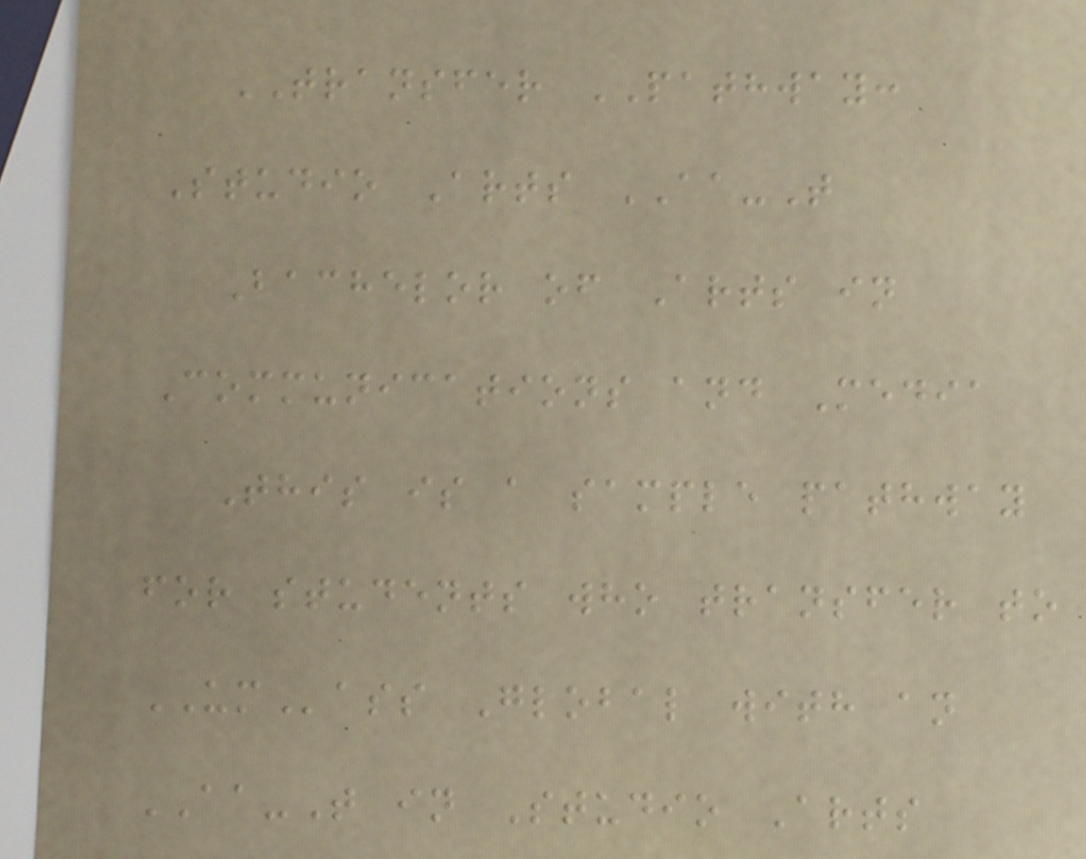TRANSFER PATHWAY:
Studio Arts AA-T
Bachelor of Arts in
Communications and Media
This is a sample pathway
for students who transfer to
UMass Global with an
AA-T in Studio Arts
